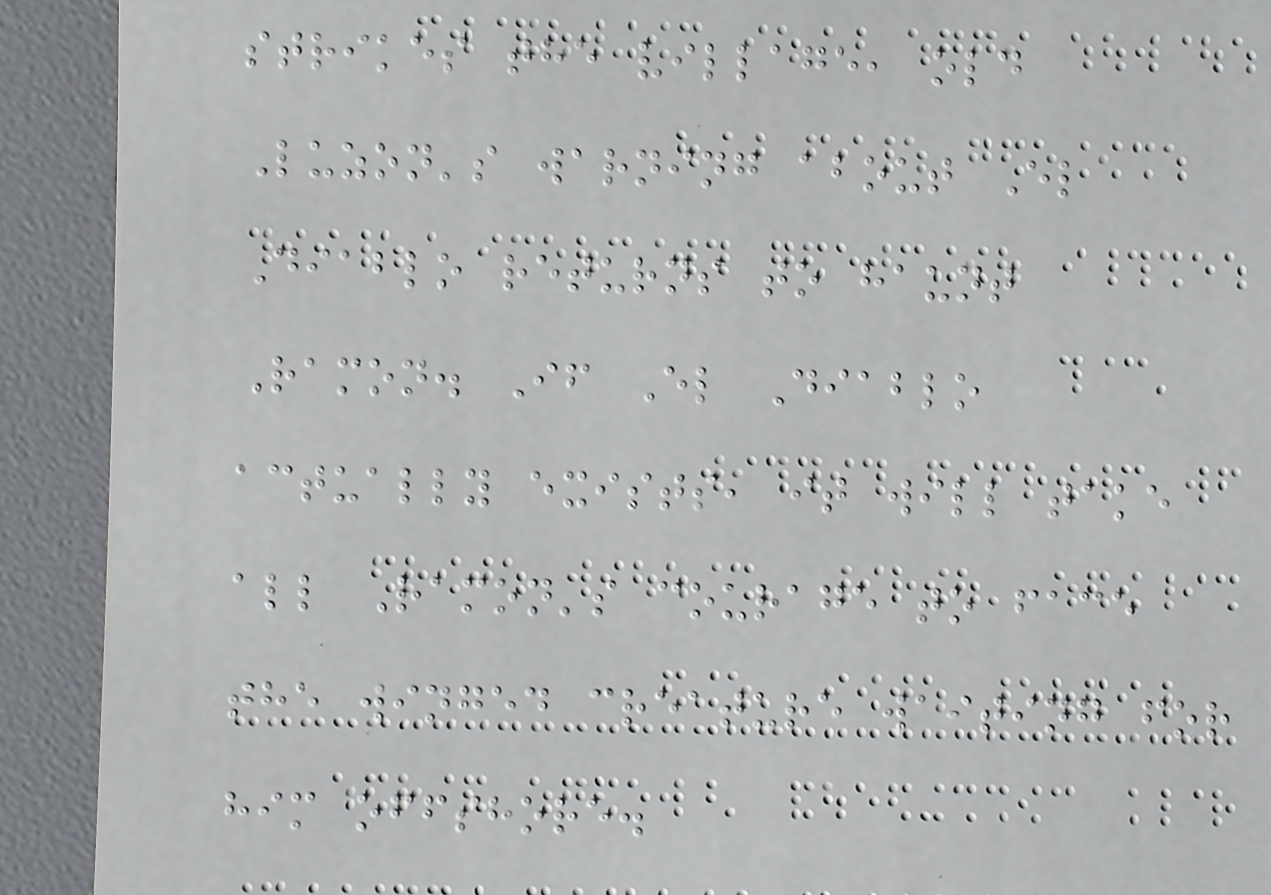strikes the village, old
Luzon's warning about El
Diablo returns to haunt
Ramon. If El Diablo
actually exists, it will take
all Ramon's courage to face
the winged creature waiting for
him offshore.
